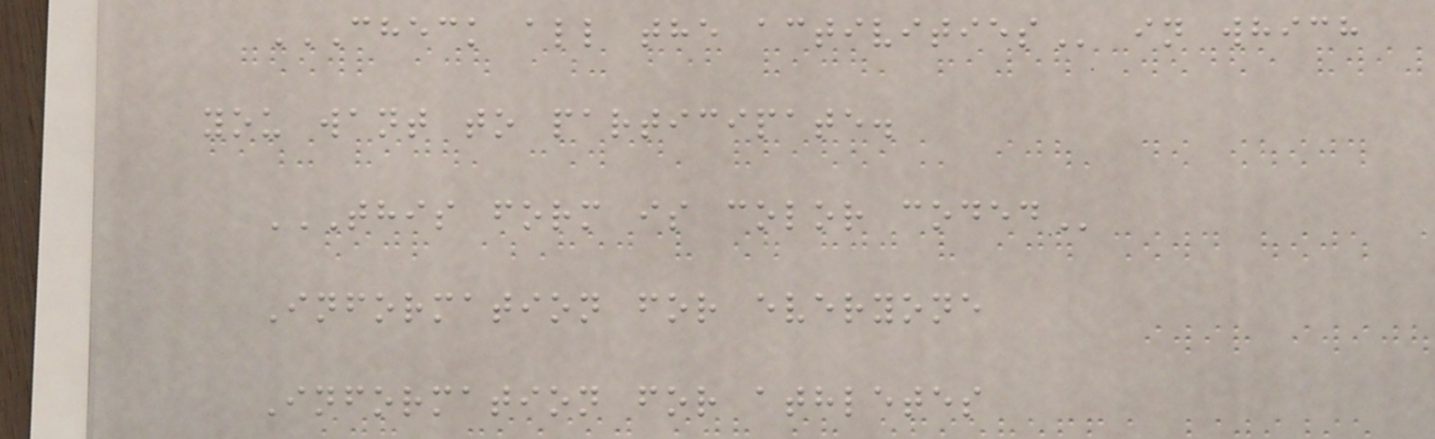CHECK ALL THE ACTIVITIES in which
you want to participate.
THIS FORM IS COLOR CODED
Information for everyone
Information for athletes
